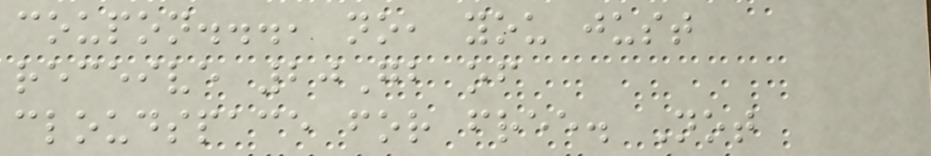coupon..., no, you just
receive 20Gb of
cloudspace for free. Not
